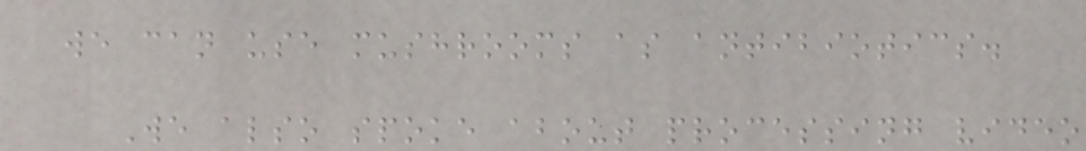we can use mushrooms as antibiotics.
We also spoke about processing video
